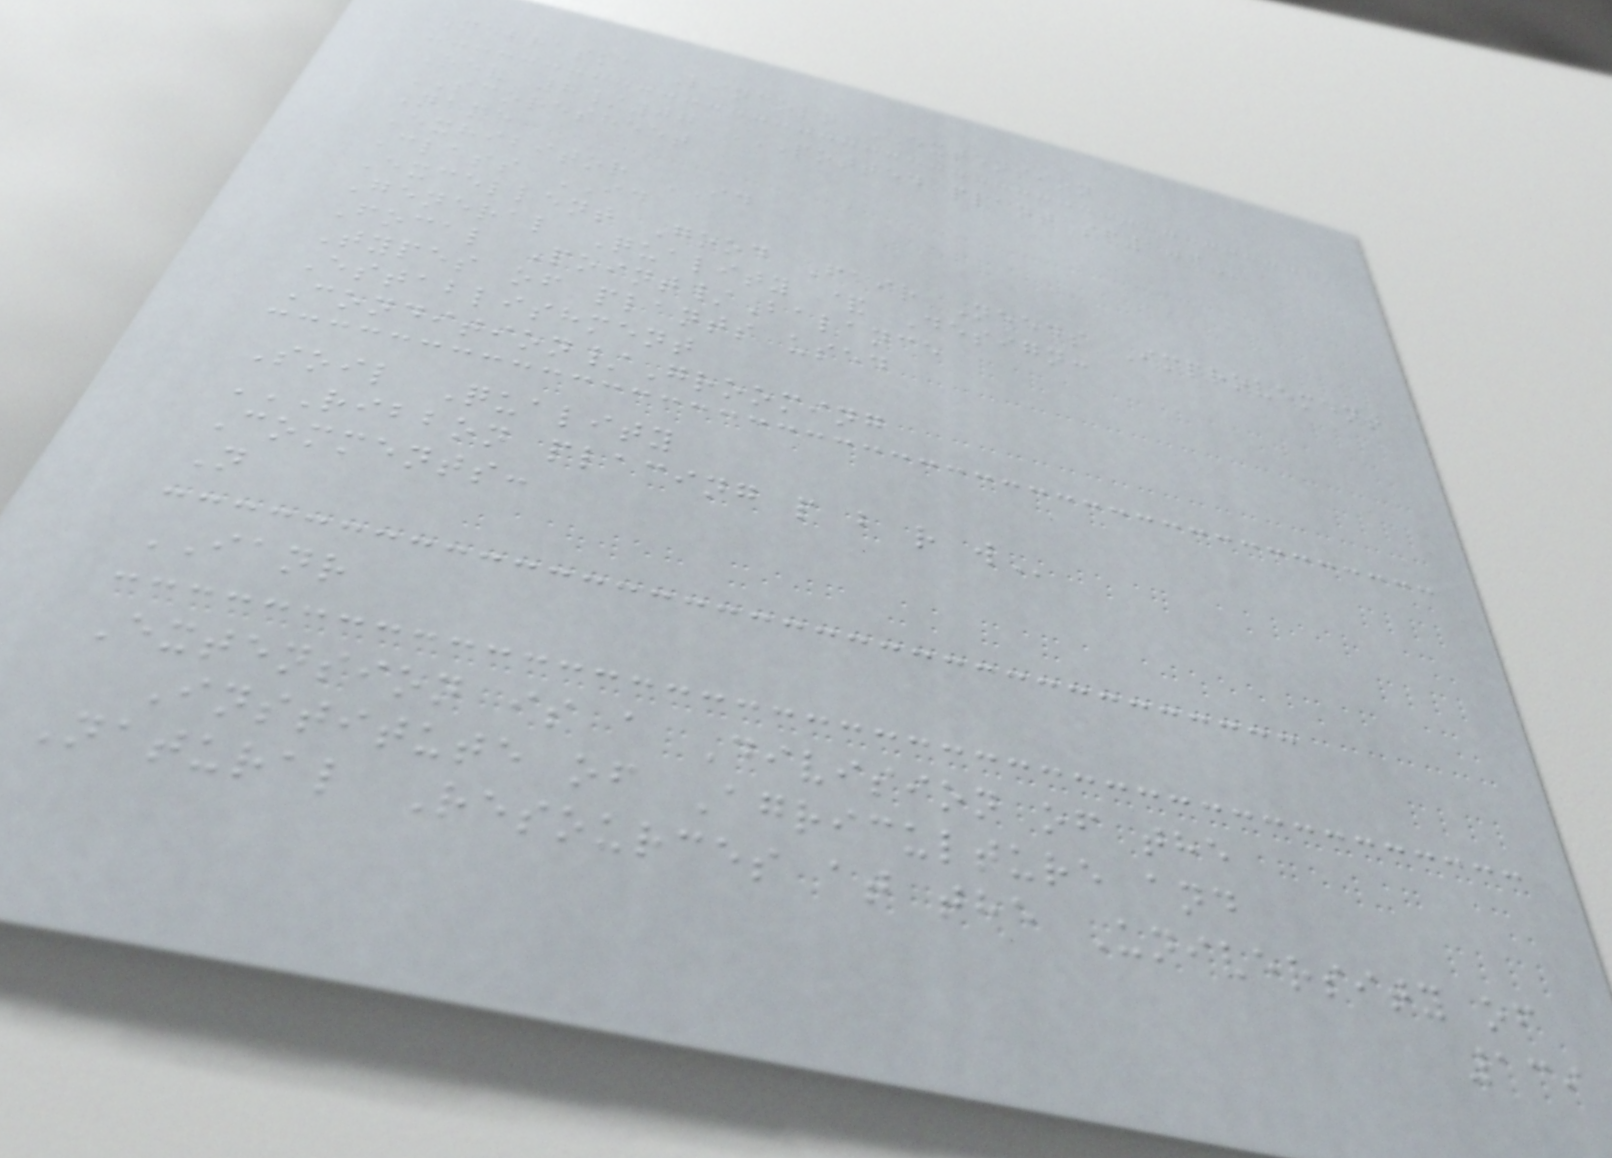Nebraska Lincoln EXTENSION
Rev 8/07 POTTED PLANT SF107
SCORESHEET
Name
Exhibitor ID
Class ID
Excellent Good Fair Needs Improvement
General Quality & Design:
Focal Point/Balance
Types of plants used
Establishment
Condition/Grooming
Soil Quality
RIBBON PLACING P B R W
Comments:
N
IANR
Extension is a Division of the
Institute of Agriculture and
Natural Resources at the University of
139
